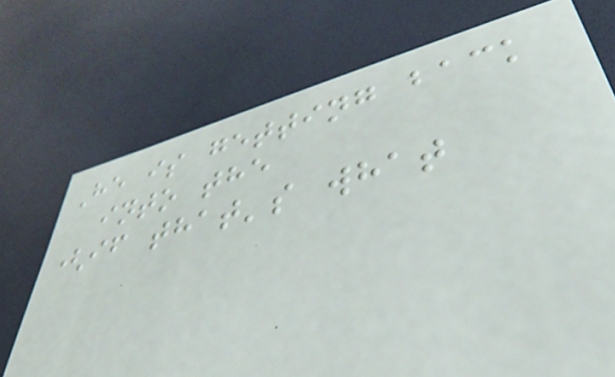He is getting back
into the
(if that's what
